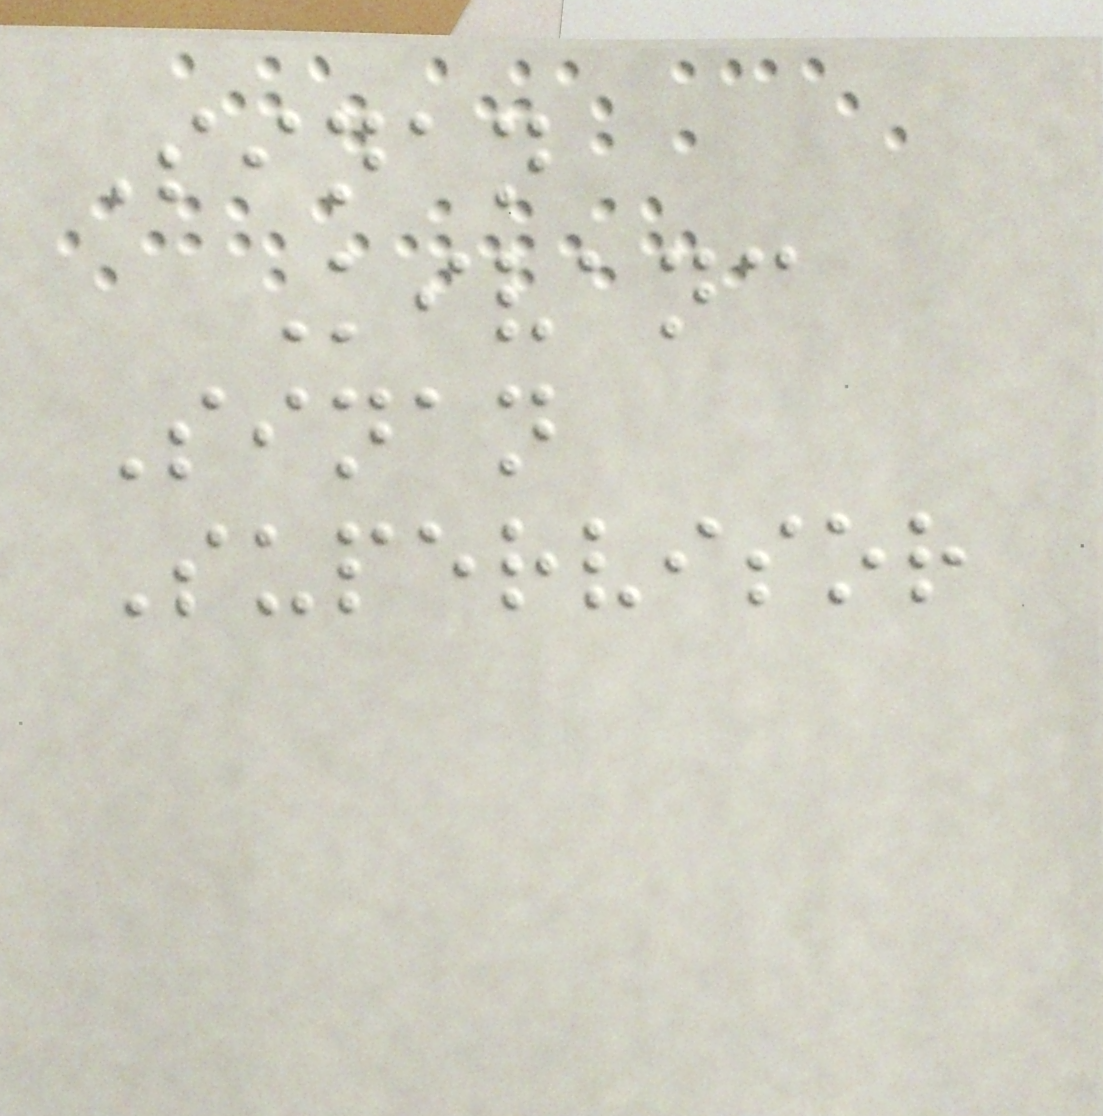Sinan
Kivanc
Sinan
Supervisor
